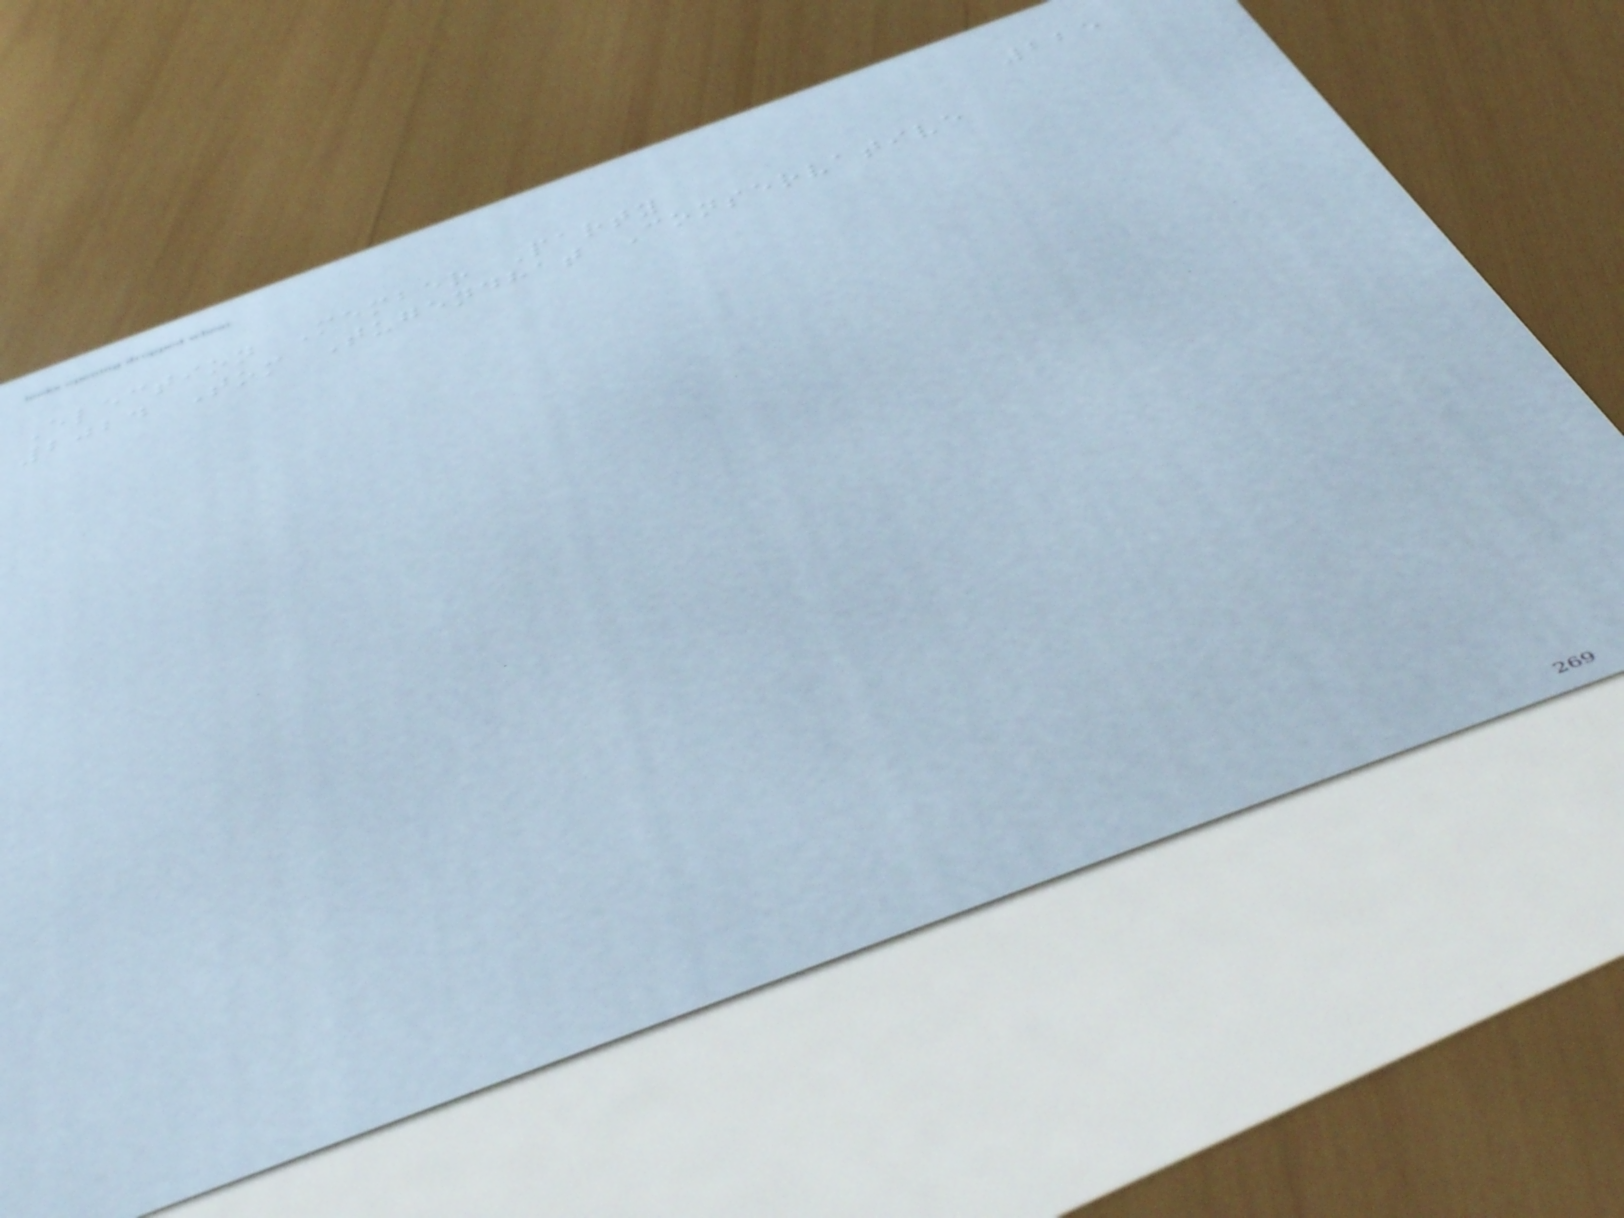225
Election Member Party
2024 Tom Tugendhat Conservative
